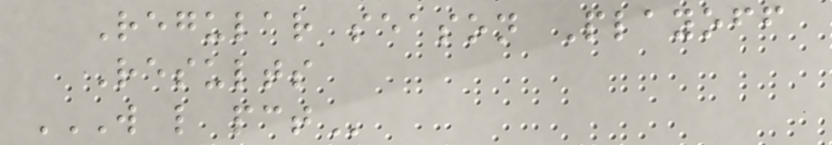Regular season Playoff
Results
W L PCT
